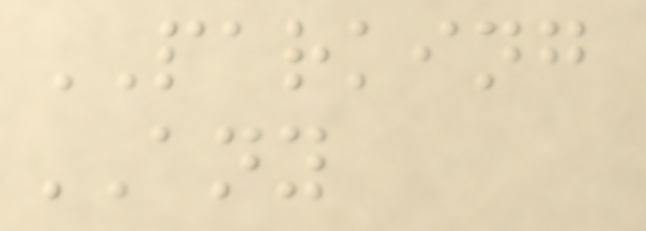PARKING
ANY
